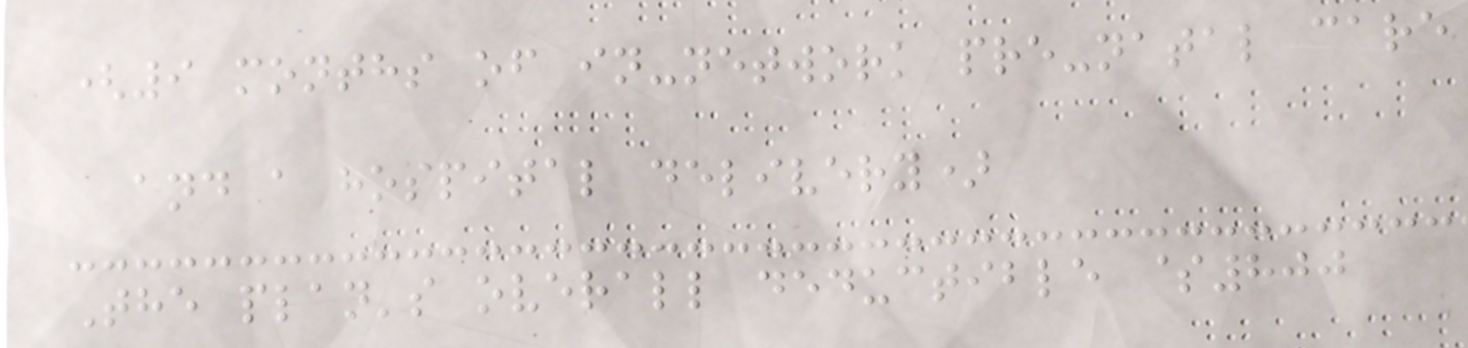(9 months of in-network pre-natal care
and a hospital delivery)
The plan's overall deductible $800
